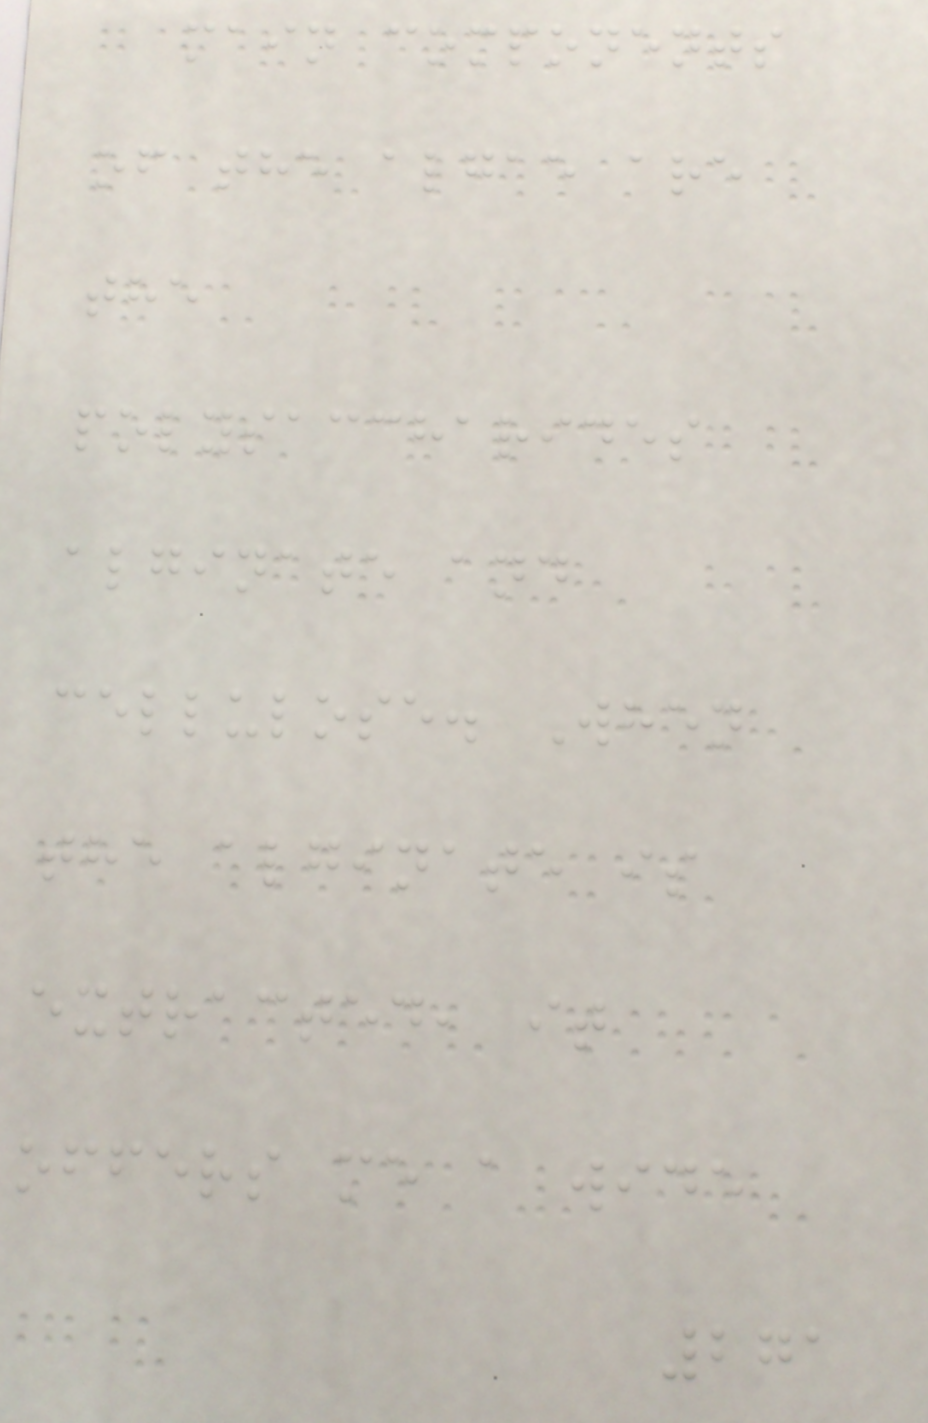main components
of the algae are
the
polysaccharides
alginate and
cellulose. When
the alginate is
extracted, it
offers me a wide
271
